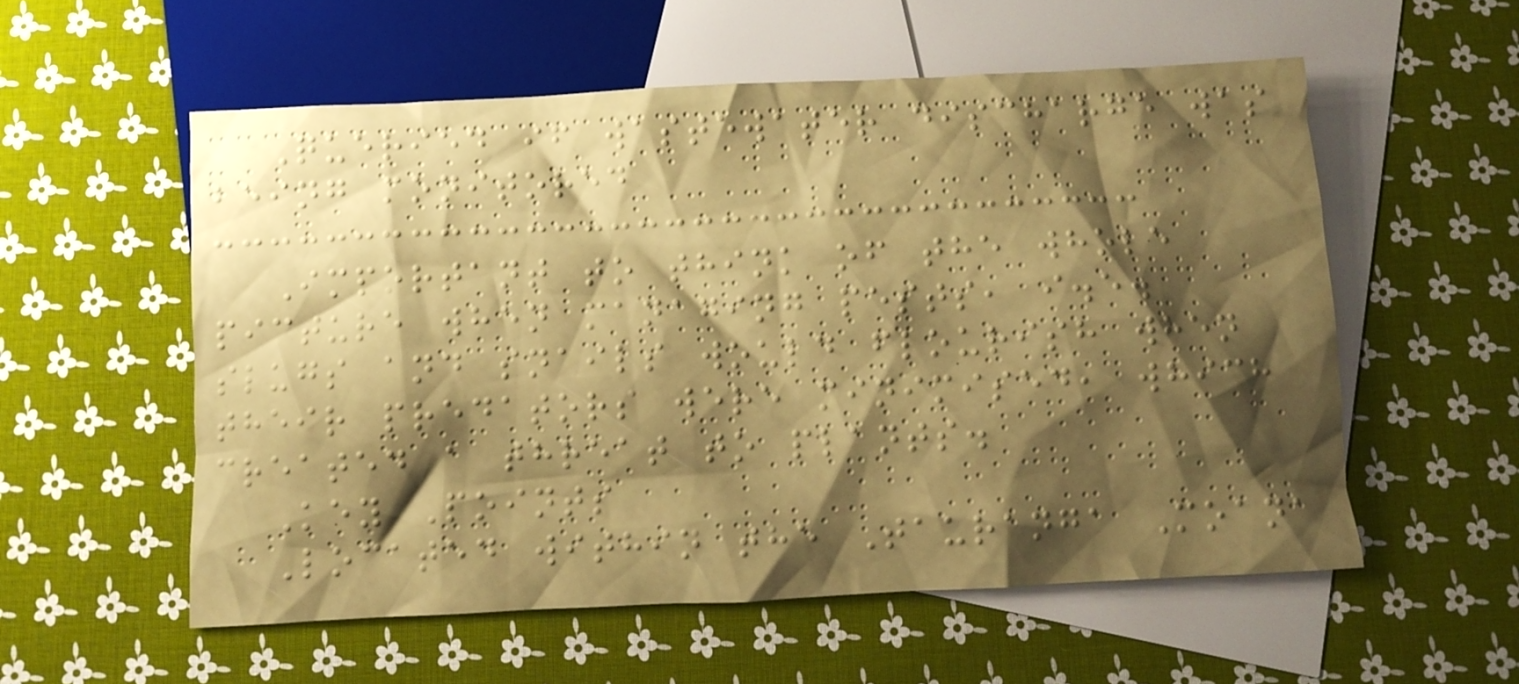Queried if wastewater discharge was
being monitored
Important to think of the whole
picture when managing pests, i.e.
slugs and snails would flourish when
their predators were minimised, which
created a threat to plants.
Key Points
Located within the Tauranga Moana
